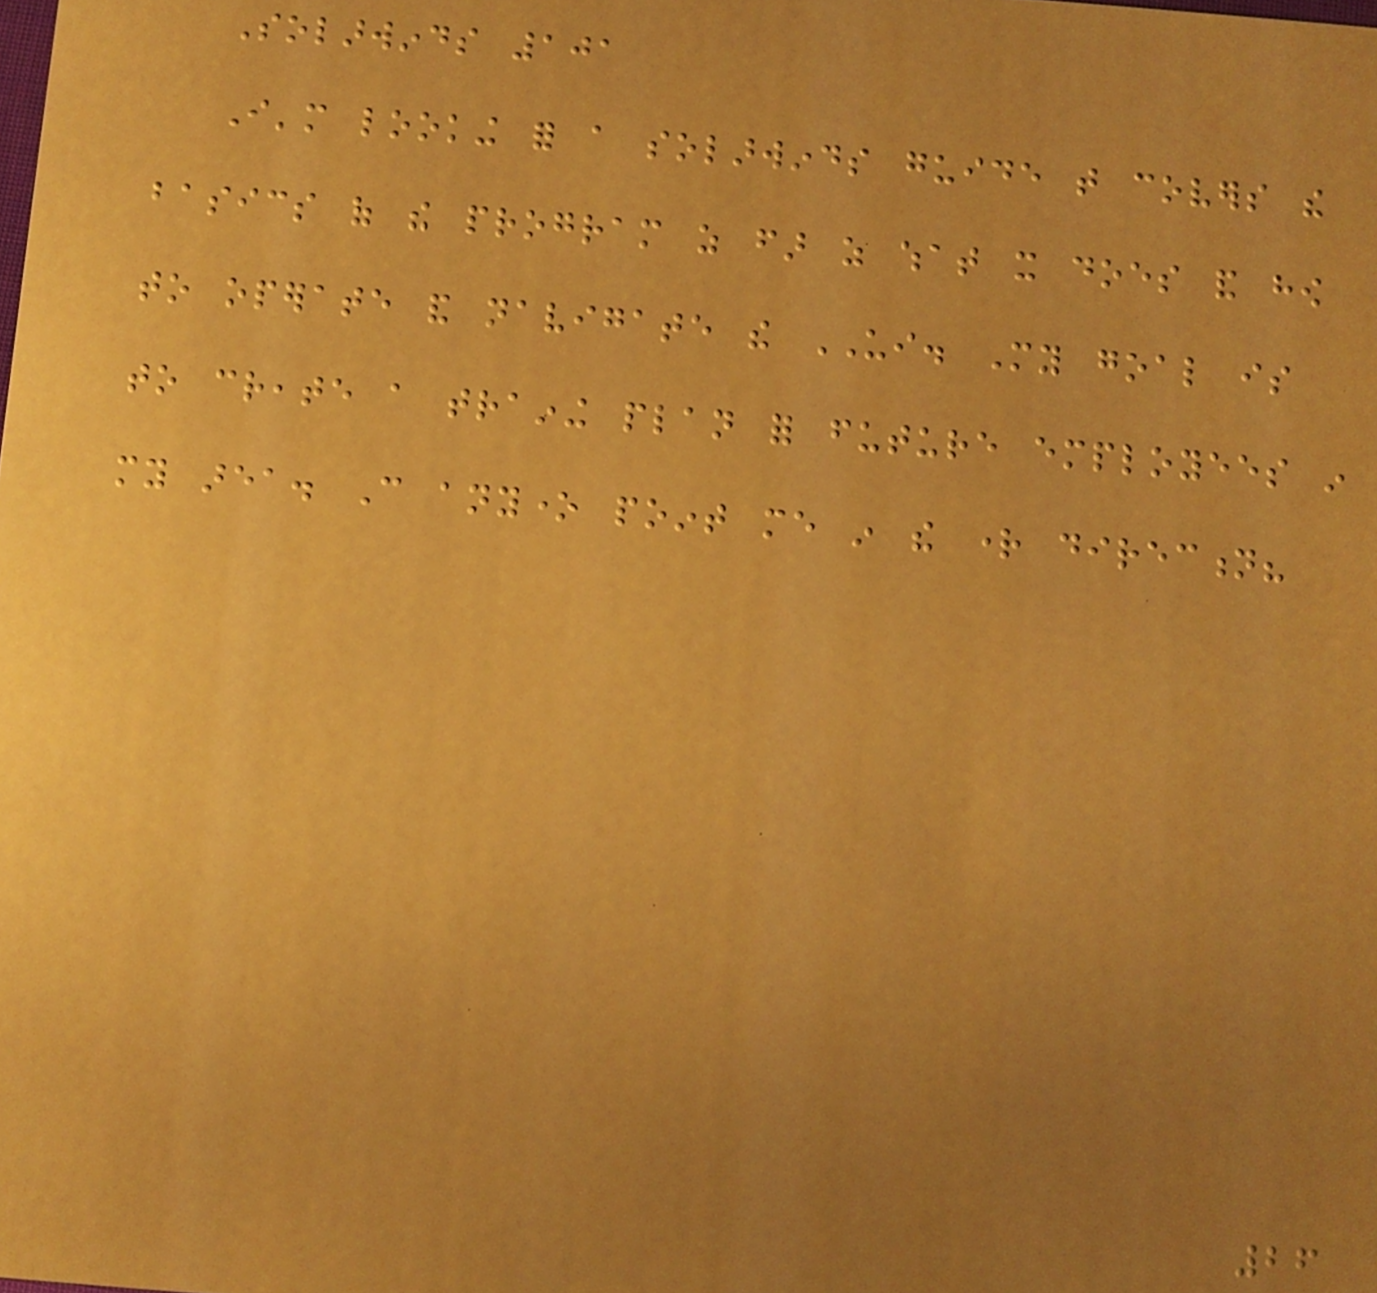Solarwinds 101
I'm looking for a solarwinds guide that covers the
basics of the program as far as what it does and how
to operate and navigate the UI. My goal is
to create a training plan for future employees in
my area. Can anyone point me in the right direction?
26
